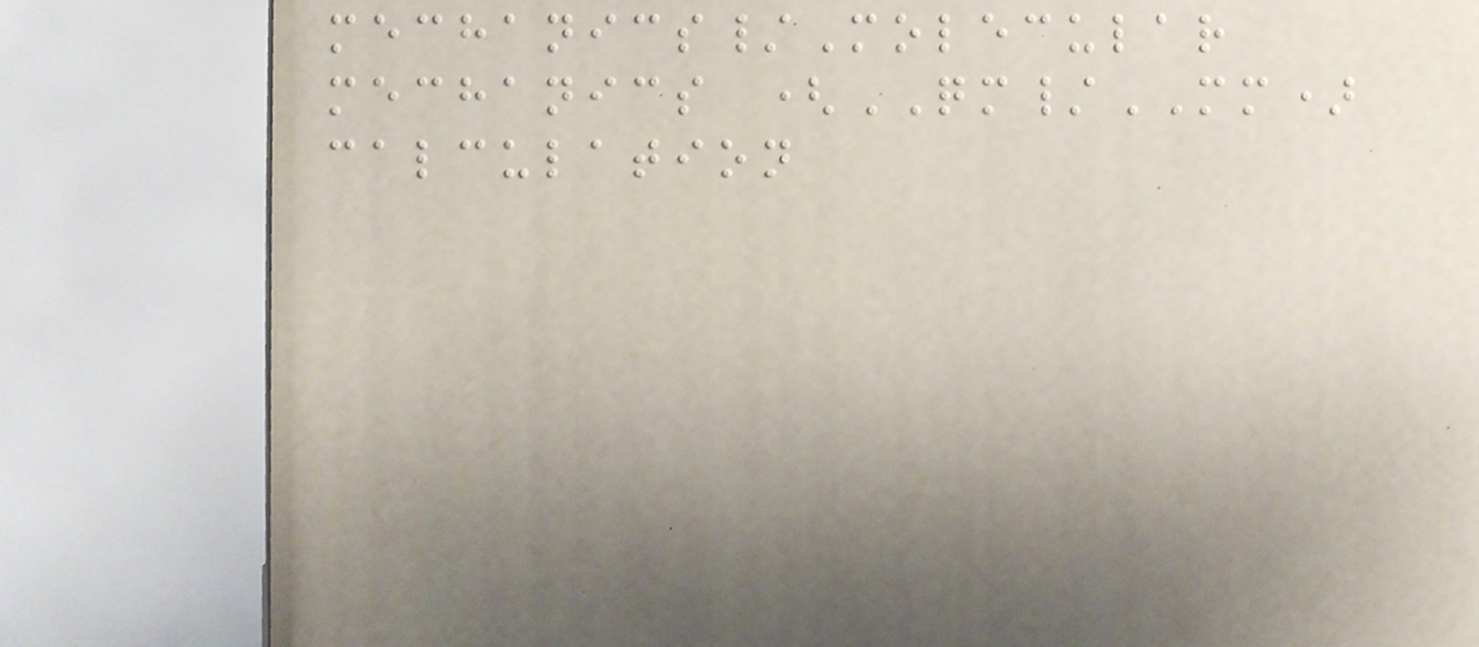mechanics/Molecular
mechanics (QM/MM)
calculation
